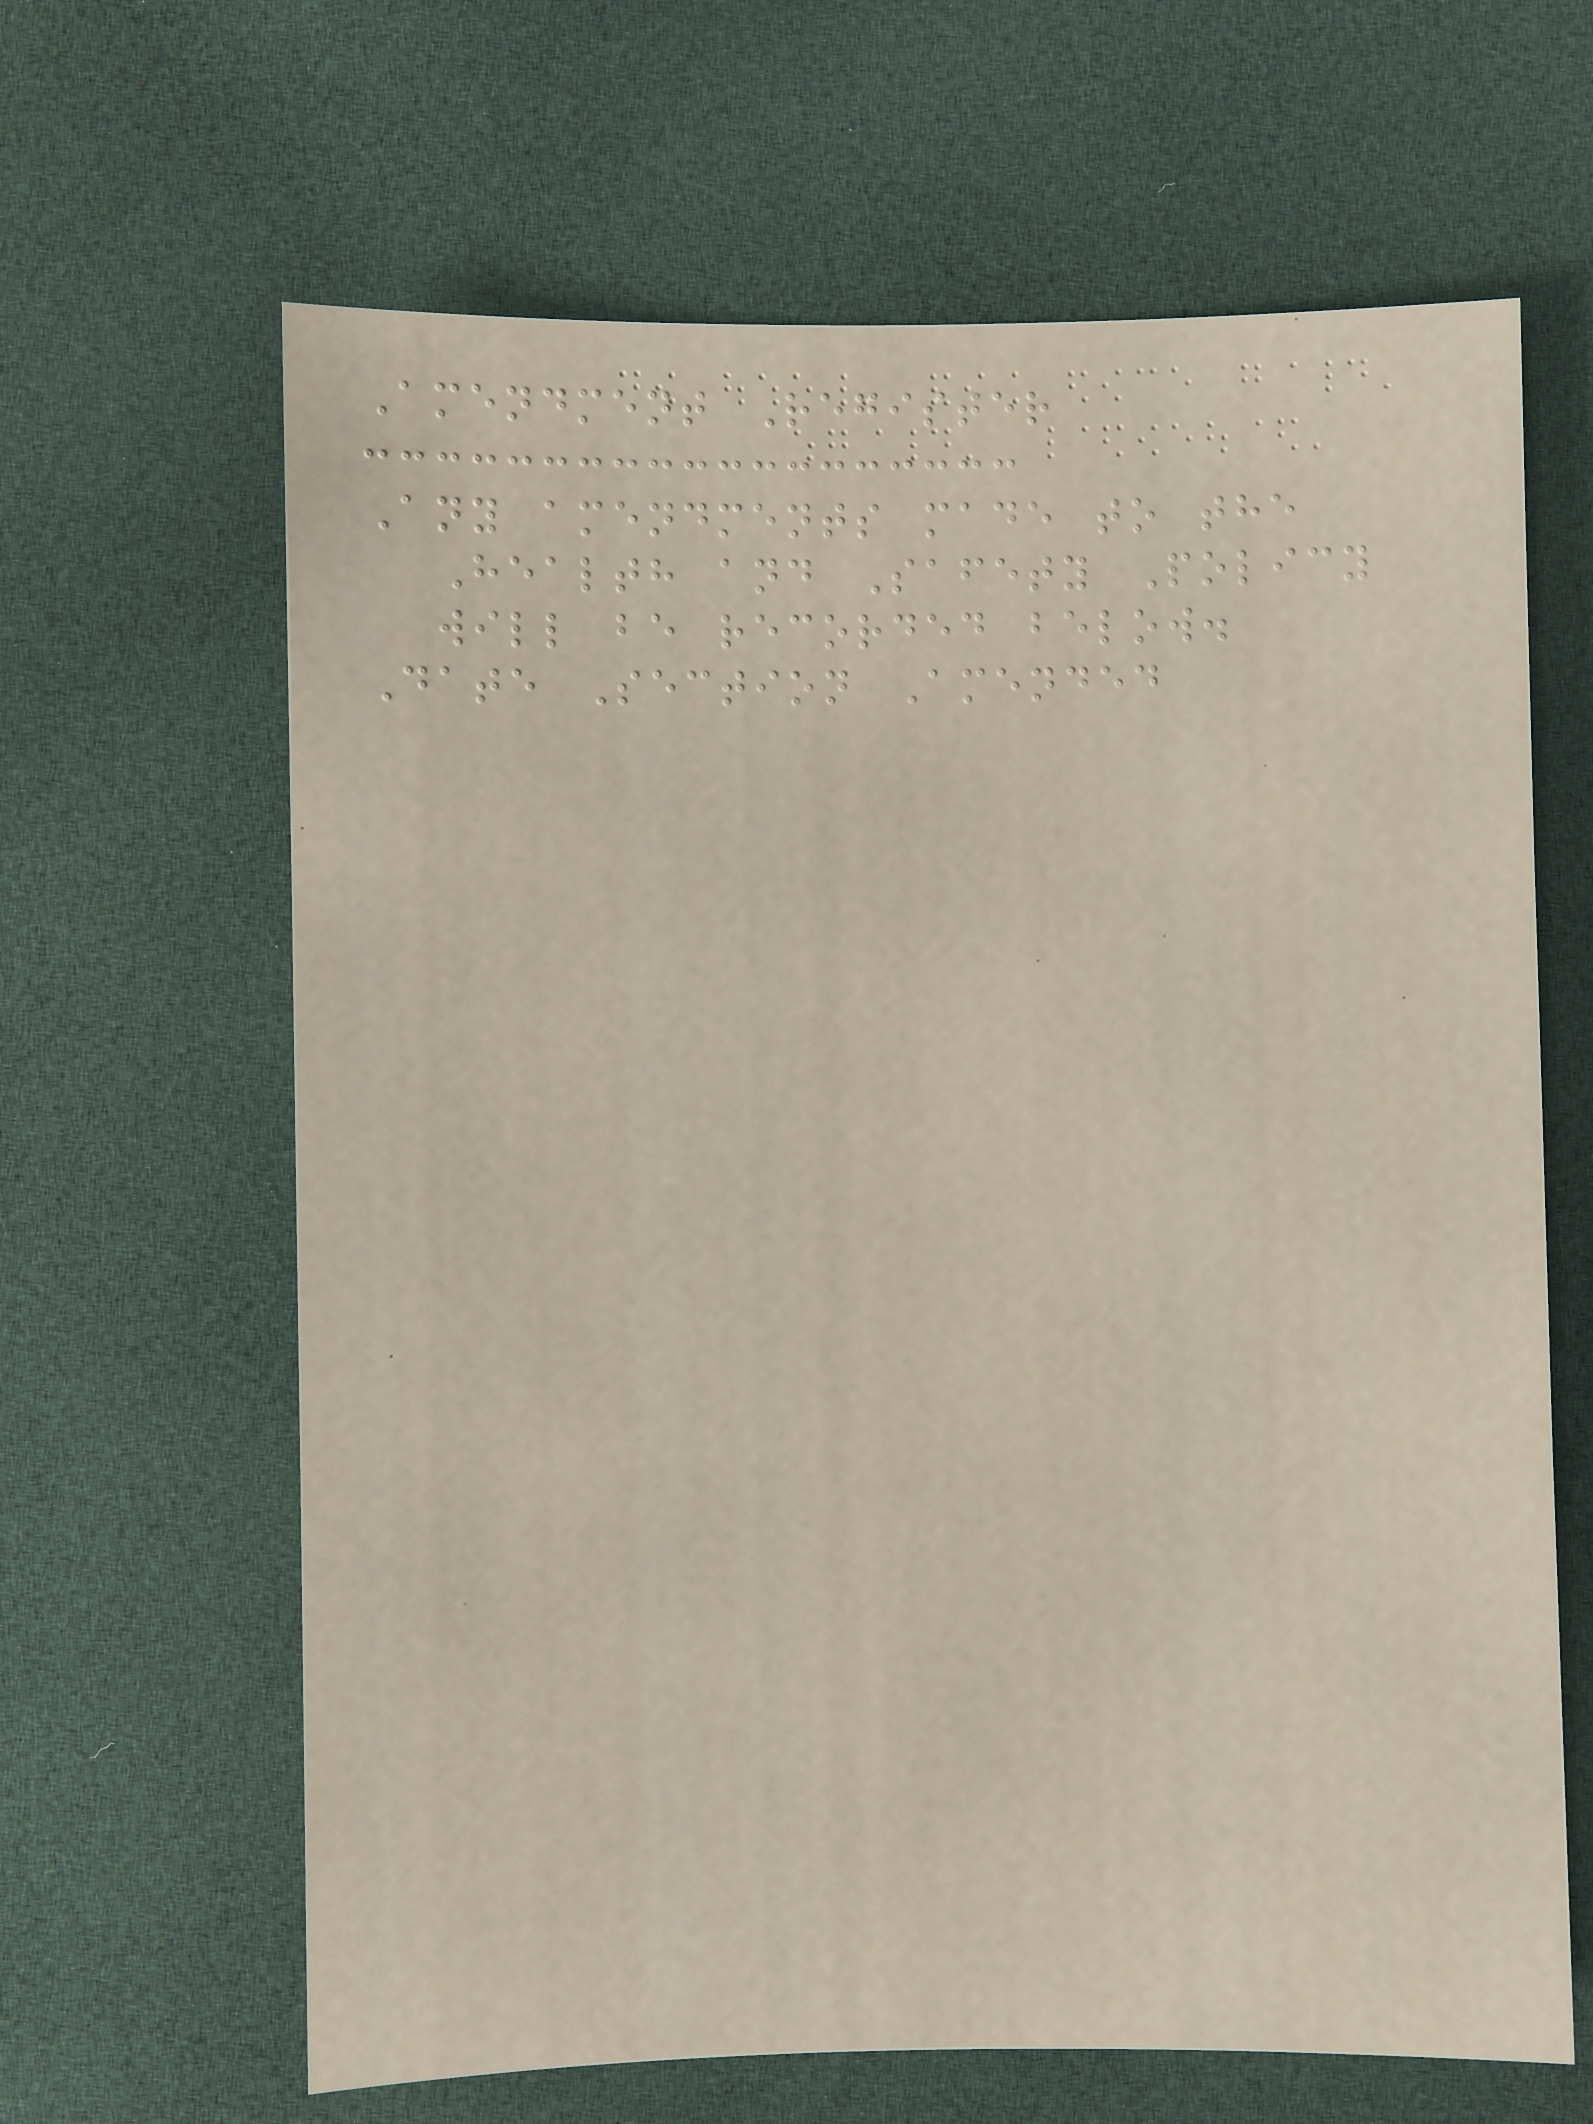Amendment Register
Any amendments made to the
Health and Safety Policy
will be recorded below.
Date Section Amended
